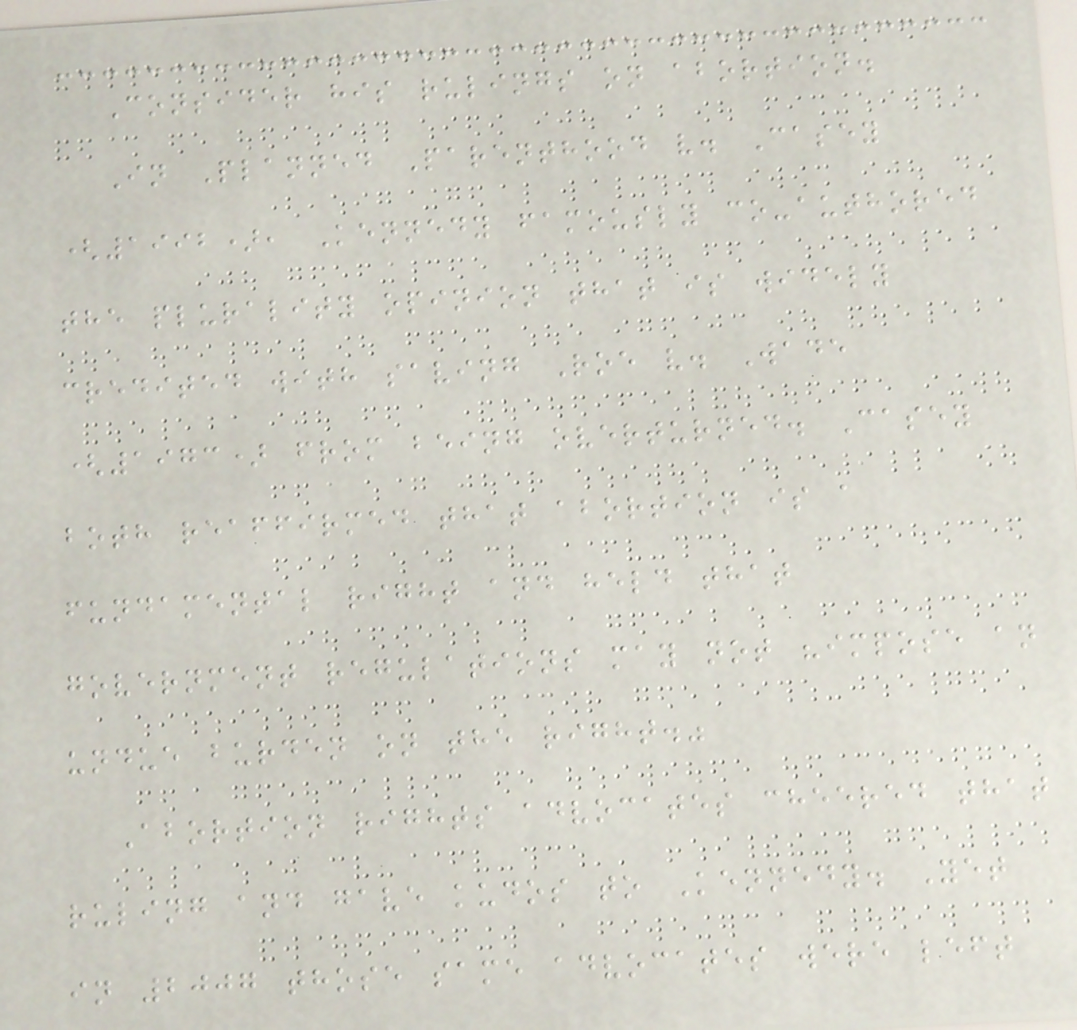Consider his rulings on abortion.
In Planned Parenthood v. Casey
(1992), Kennedy famously co-authored
the plurality opinion that is widely
credited with saving Roe v. Wade
(1973) from being overturned. Casey
both reaffirmed that abortion is a
fundamental right and held that
government regulations may not "impose an
undue burden on the right."
Abortion rights advocates cheered that
ruling and gave kudos to Kennedy. Yet
in 2007 those same advocates were left
